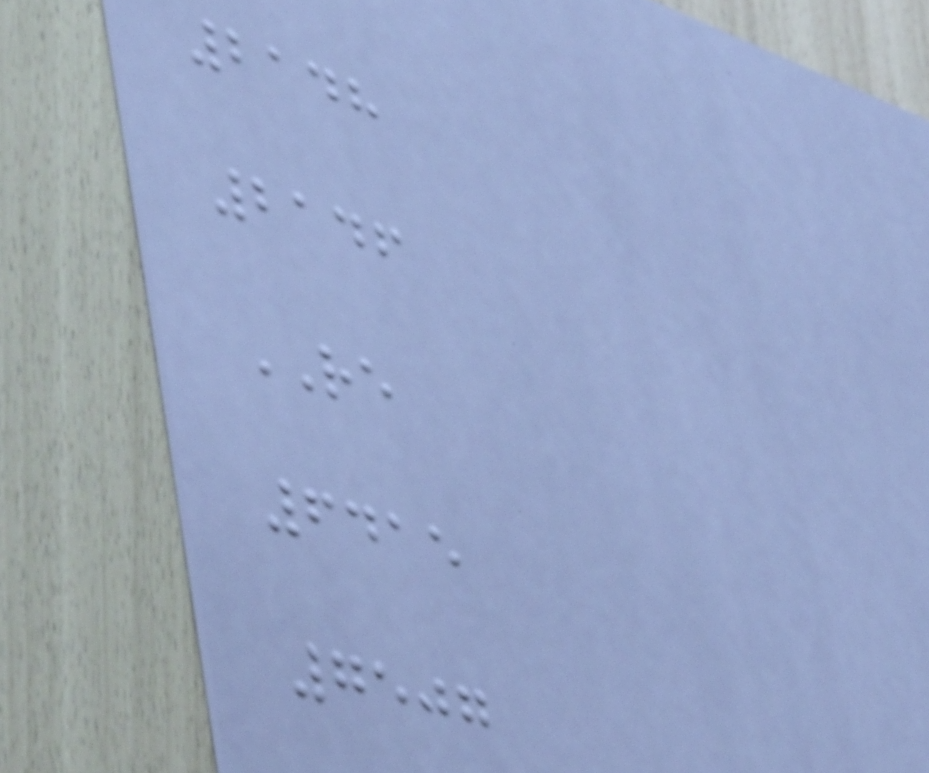2148
2146
RE
6415
7507
